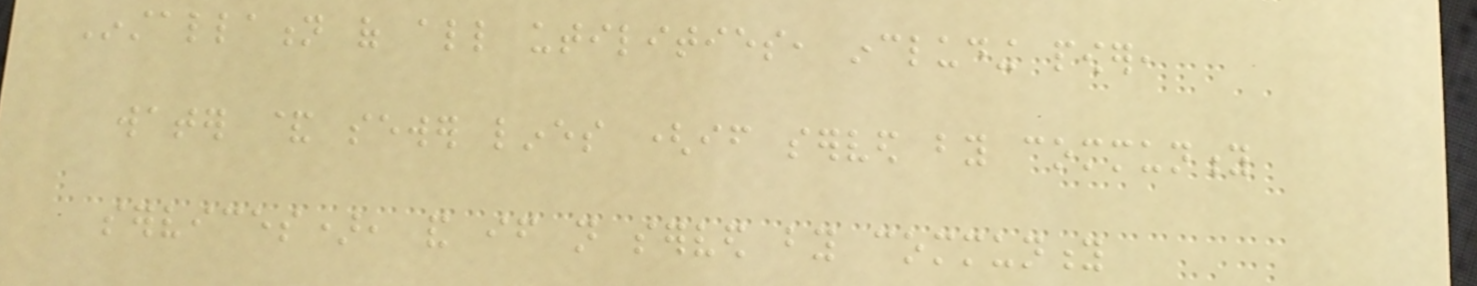Installation of all utilities, including power,
water & sewer lines (if served by community
services), and if not served by community
